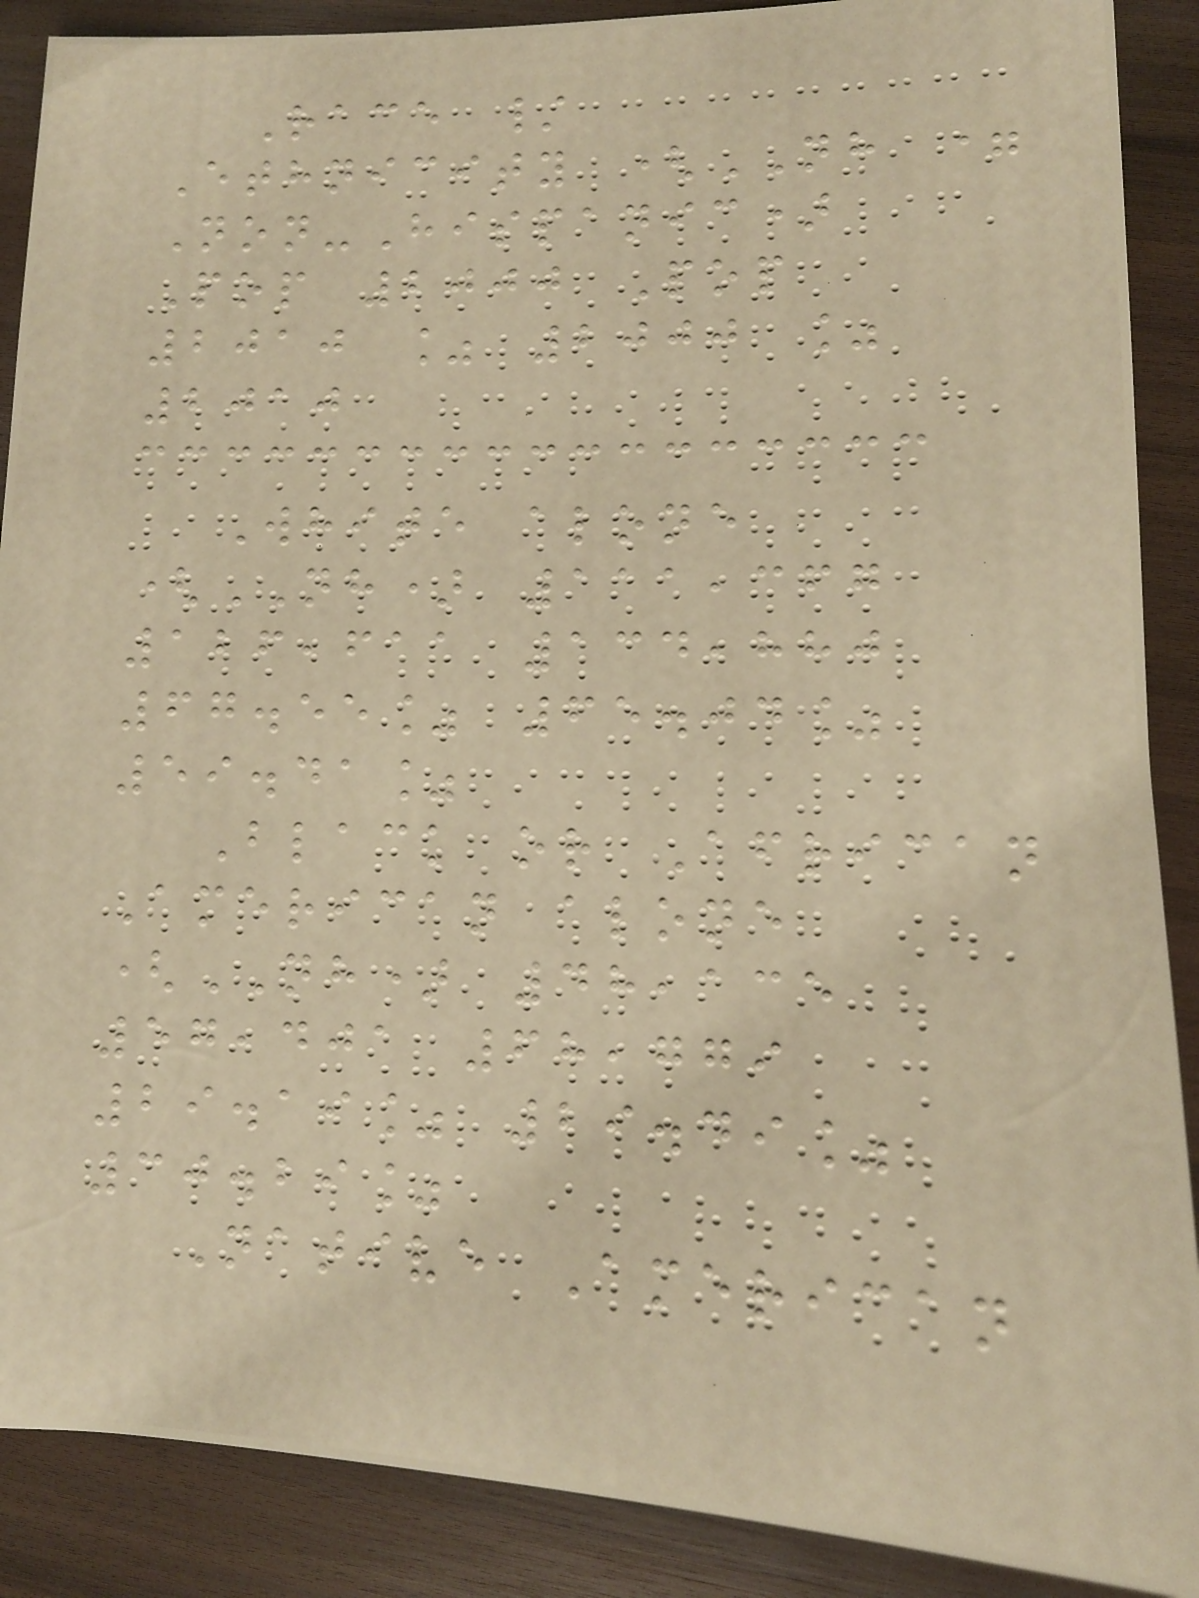Race /
Ethnicity (NH =
Non-Hispanic)
Pop 2000 Pop
2010 % 2000 %
2010
White alone
(NH) 111,367
126,611 134,880
67.55% 65.04%
59.41%
Black or African
American alone
(NH) 48,135
57,401 68,779
29.19% 29.49%
30.29%
Native American
